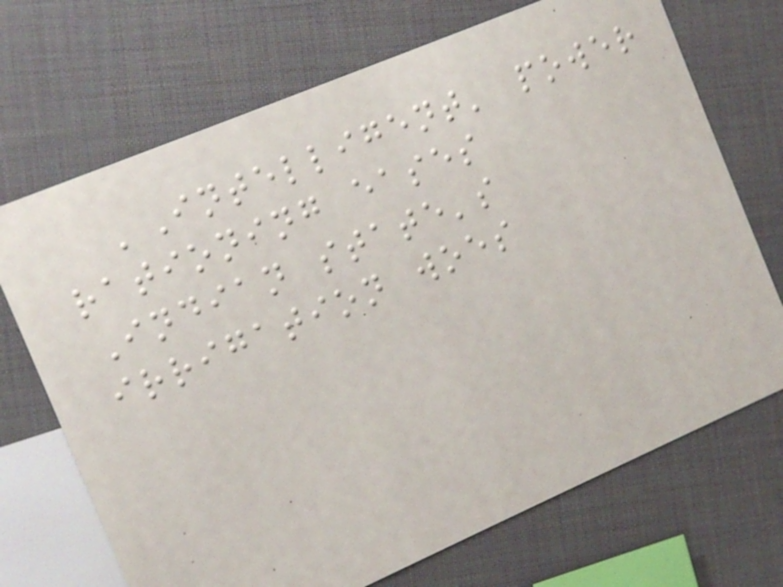'Intelligent' power
rationing eases
Indian state's
irrigation woes
